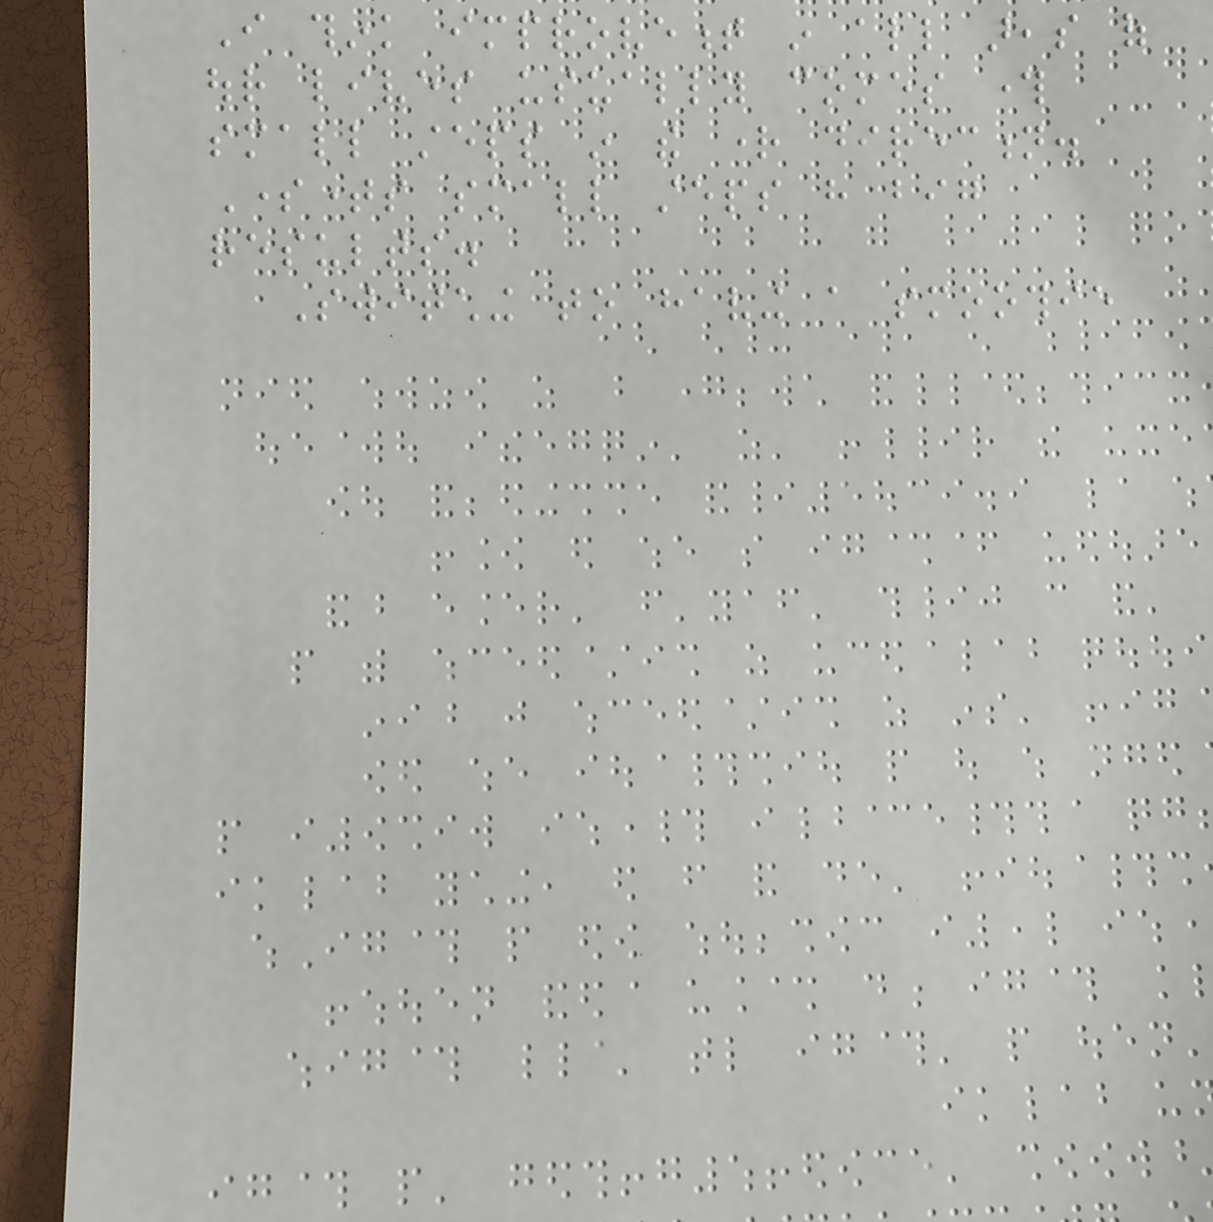I think improvement in all areas of
our lives usually comes through
small steps in the right direction.
Sometimes small steps have big
results.
Switching to having a smoothie
